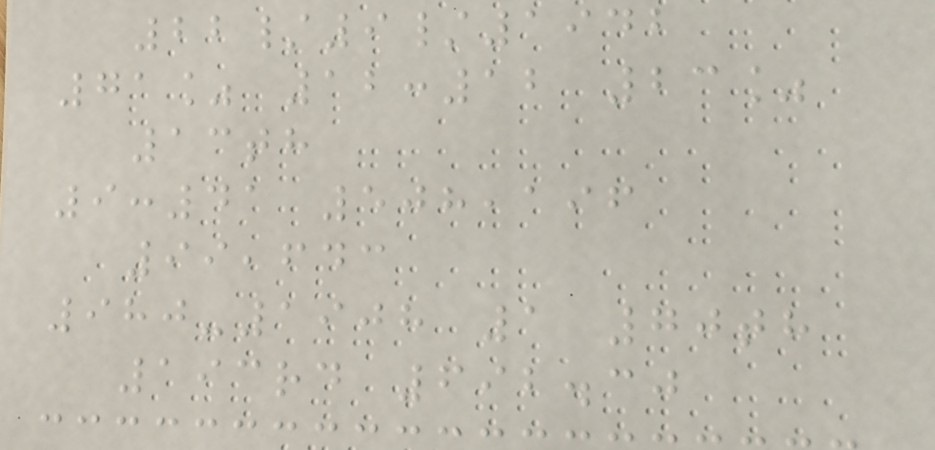22/9/1942
71% 12:12 23%
13th
9:41 508,196
99,643
980-1908 1 70th
193rd 692.30
